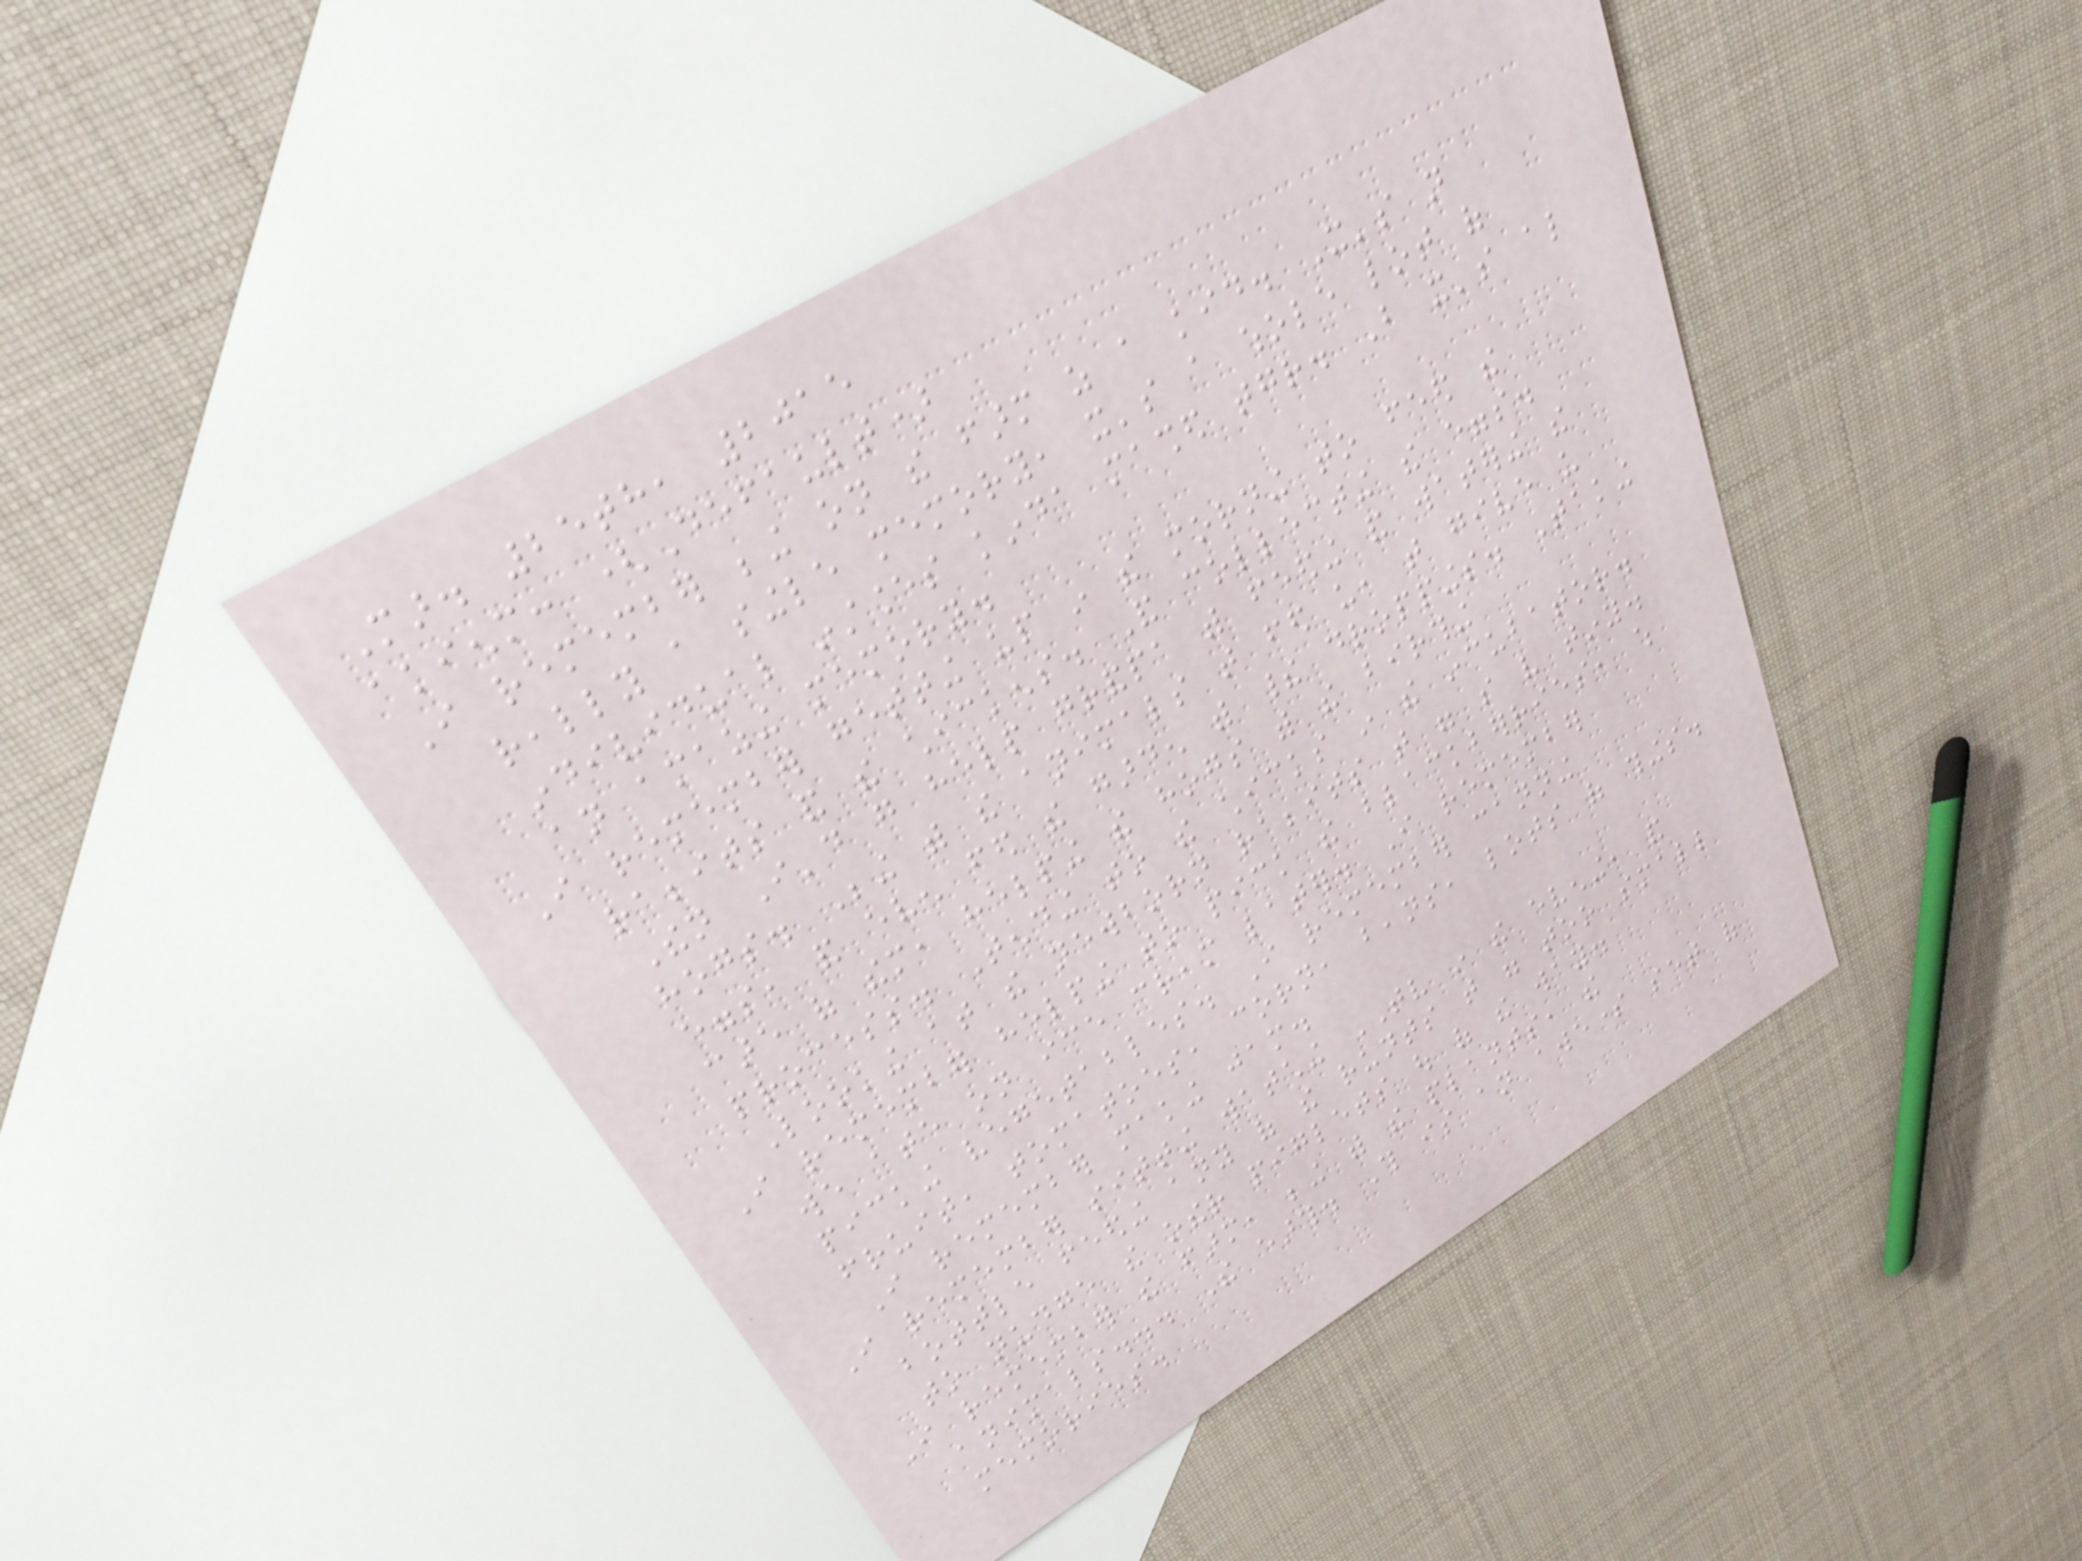Mar. 25th, 2015
akienm: (Default)
I remember being on the farm as a kid. It's not
really a single memory, it's a whole lot of
individual instances kinda mashed together. But it's also
an amazing memory.
I remember getting up in the morning to feed the
rabbits and the chickens. And collecting the eggs.
Then I'd go help grandpa with feeding and watering the
hogs. Being with the animals that fed us, that give us
eggs, and even fed the garden with their droppings. Taking
care of them, helping the hogs with the birthing
process. Tending to the chicks in the incubator.
Looking at the newborn rabbits that were so very tiny.
I remember helping to pick the blackberries, which
we ate on ice cream later. I remember
picking vegetables. I remember canning
fruit, tomatoes, corn, beans, lots of things.
I remember making jam.
I remember sitting watching TV in the evening, and
bottle feeding any of the runts that were too small
to nudge the other piglets out of the way.
I remember the farm, being with the plants, the
animals... The earth. This is an awesome set of
memories.
